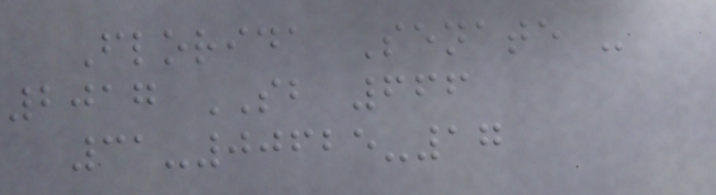Florida Senate -
2017 SB 666
31-00625-17
